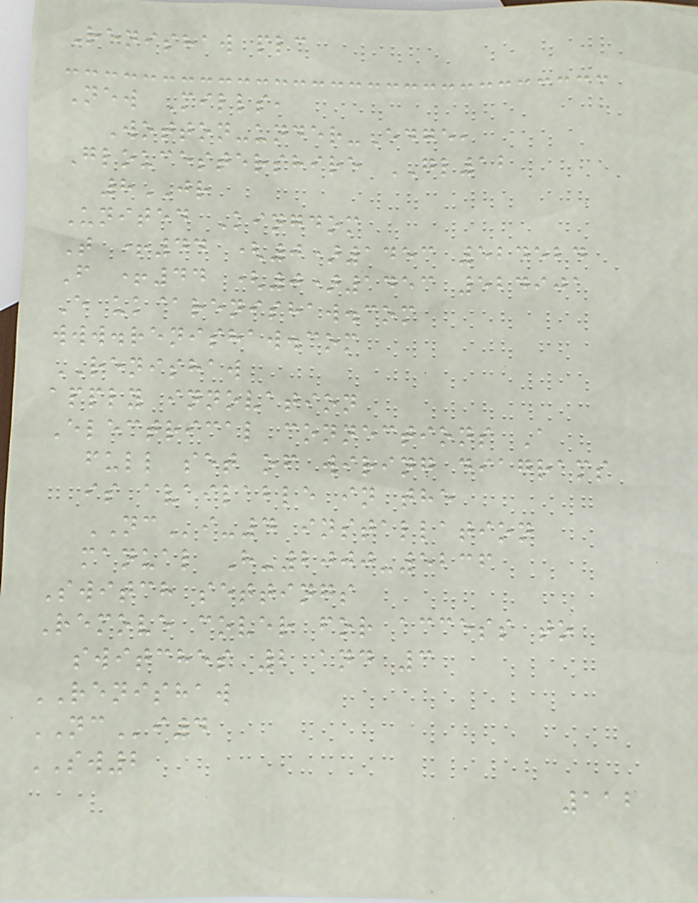Renishaw plc
New Mills,
Wotton-under-Edge,
Gloucestershire GL12
8JR
United Kingdom
T +44 (0)1453 524524
F +44 (0)1453 524901
E uk@renishaw.com
www.renishaw.com
RENISHAW
apply innovation
Electrical connections A
full set of wiring diagrams
is available in the
NCi-4 installation
manual H-2000-5236
Switch settings
Remove cover for access to
switches 2 and 3
RENISHAW
NCi4
SW2
112
